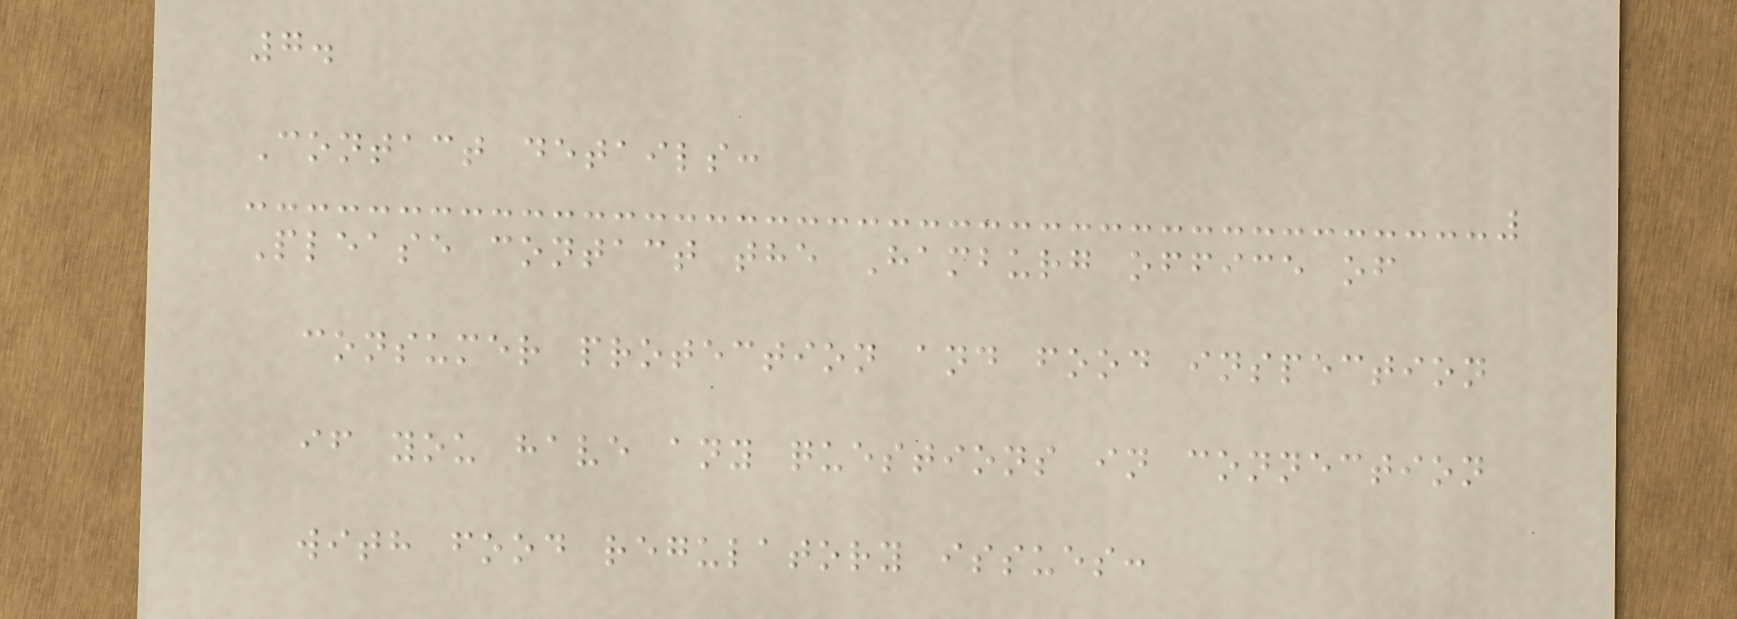7.
Contact details:
Please contact the Hamburg office of
consumer protection and food inspection
if you have any questions in connection
with food regulatory issues:
